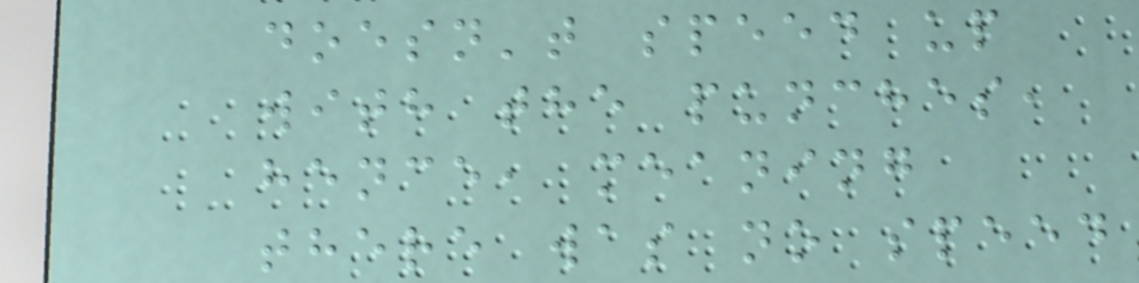doesn't speed up
with the punches,
hence, meaning
there was no speed
